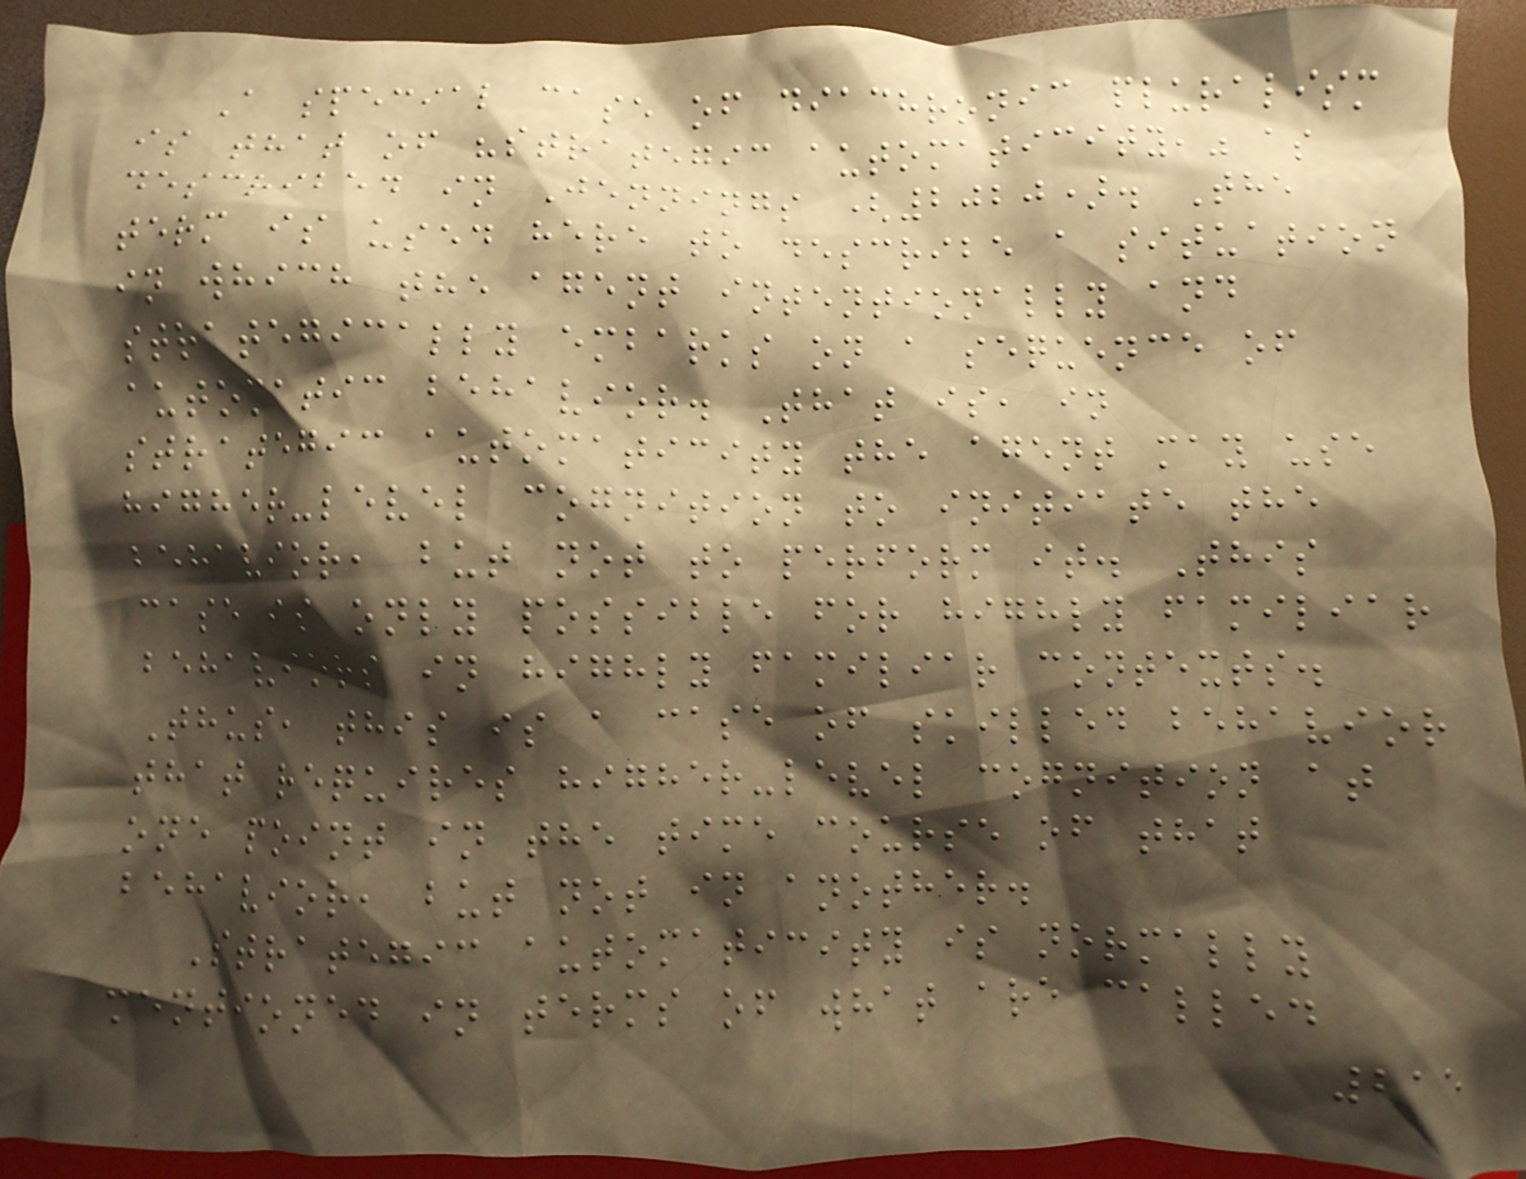A special case of diachronic pluralism
is that of "strategic automaticity," as
described in Jennings (2020). The
term is used here to describe a situation
in which the agent intentionally and
strategically embarks on a sequence of
automatic behavior. That is, in
strategic automaticity the agent may use
higher-level cognition to initiate the
behavior, but not to perform it. This
case is only possible for highly familiar
behaviors in highly familiar contexts.
Thus, this is a case of skilled behavior
that requires higher-level cognition at
one point in the time course of that
behavior, but not in another.
Strategic automaticity is normally
mentioned in terms of what are called
215
